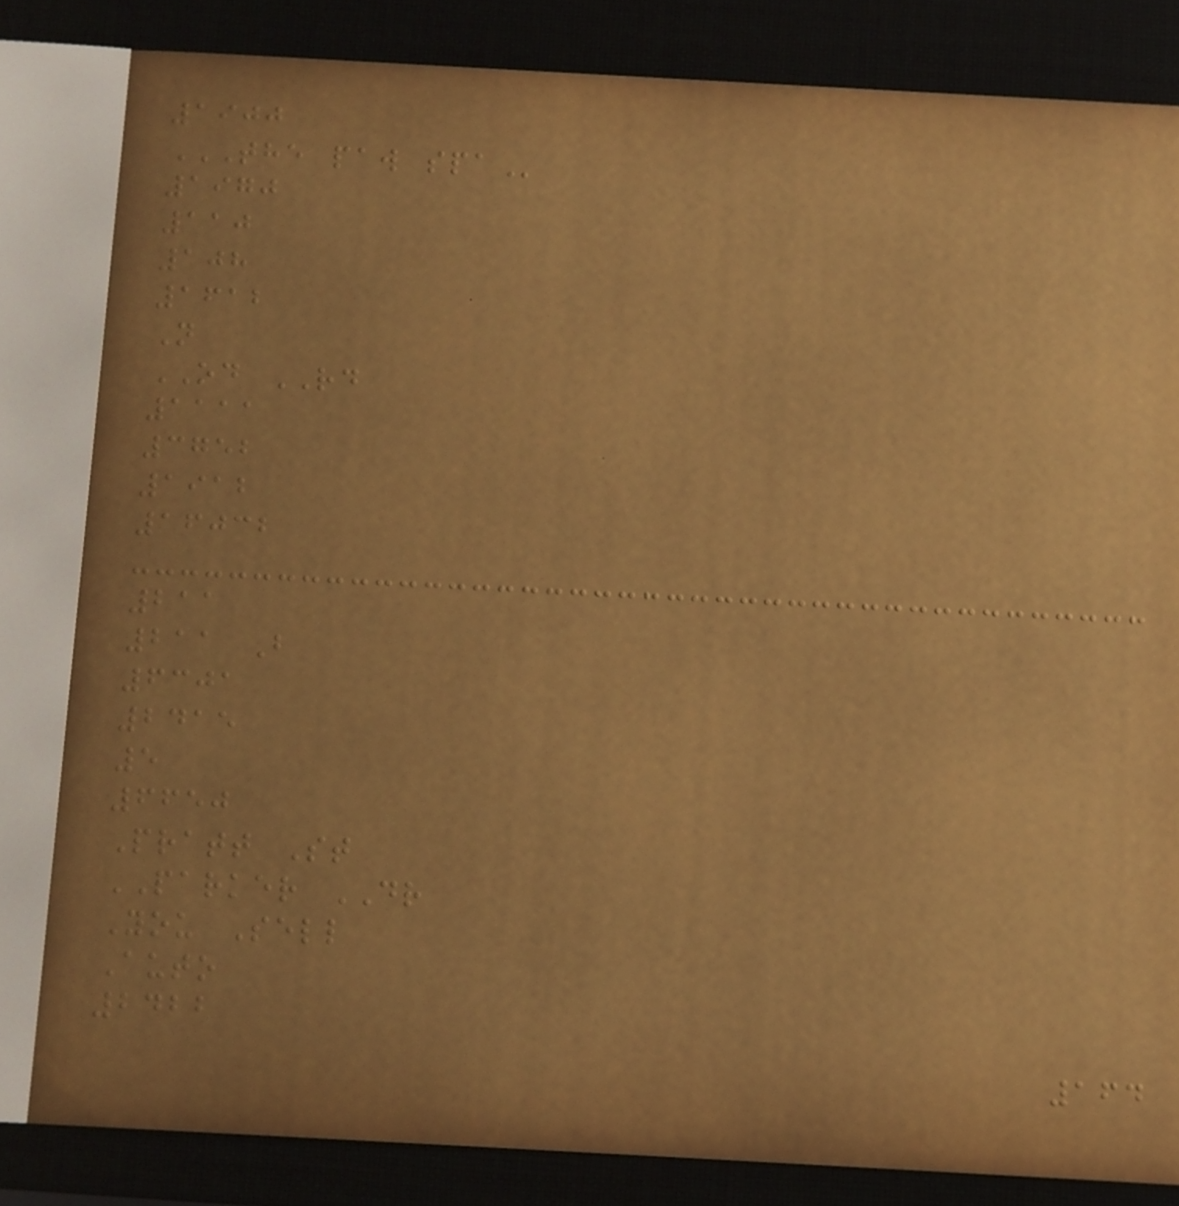1900
THE PAW SPA
1970
110
108
1612
N
OD RD
1111
3752
1912
16032
211
211 B
6301
2415
5
6650
Pratt St
PARKER DR
You Sell
Auto
2422
164
